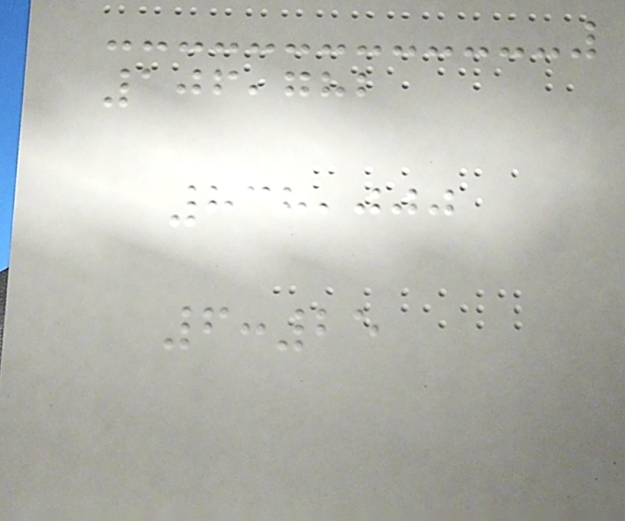106,782
838,000
6:25
